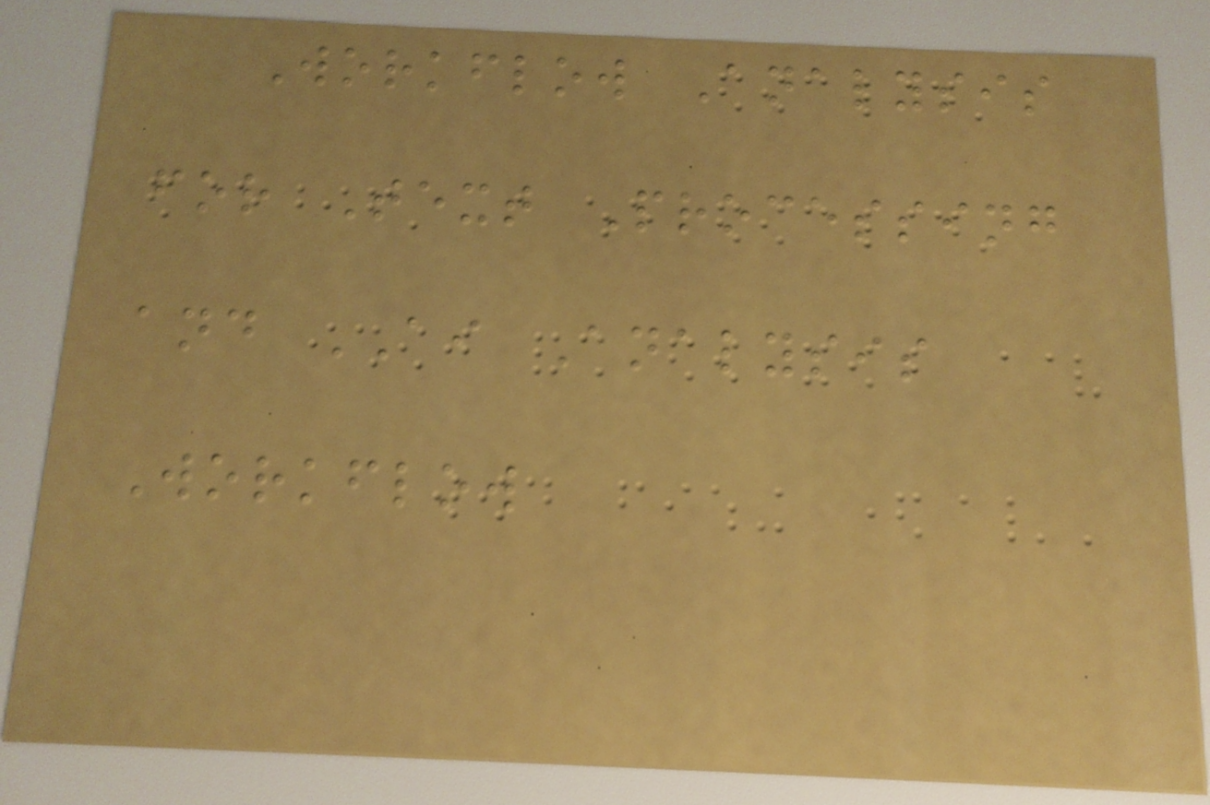Workflow Analysis
for Text Processing
and AI Analysis
Workflow
